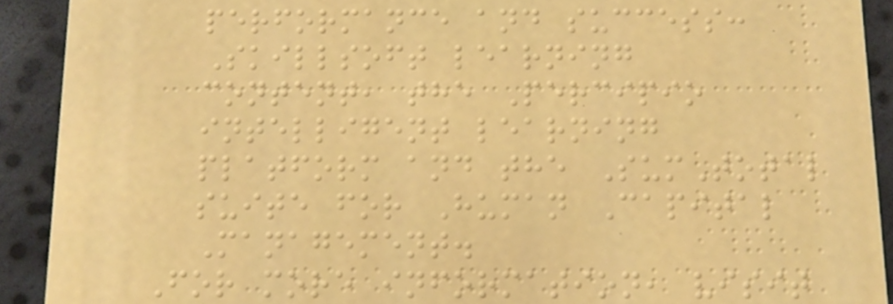performance and success:
Skillsoft learning
content, the Percipio
intelligent learning
platform and the SumTotal
suite for Human Capital
Management.
For more information, visit
